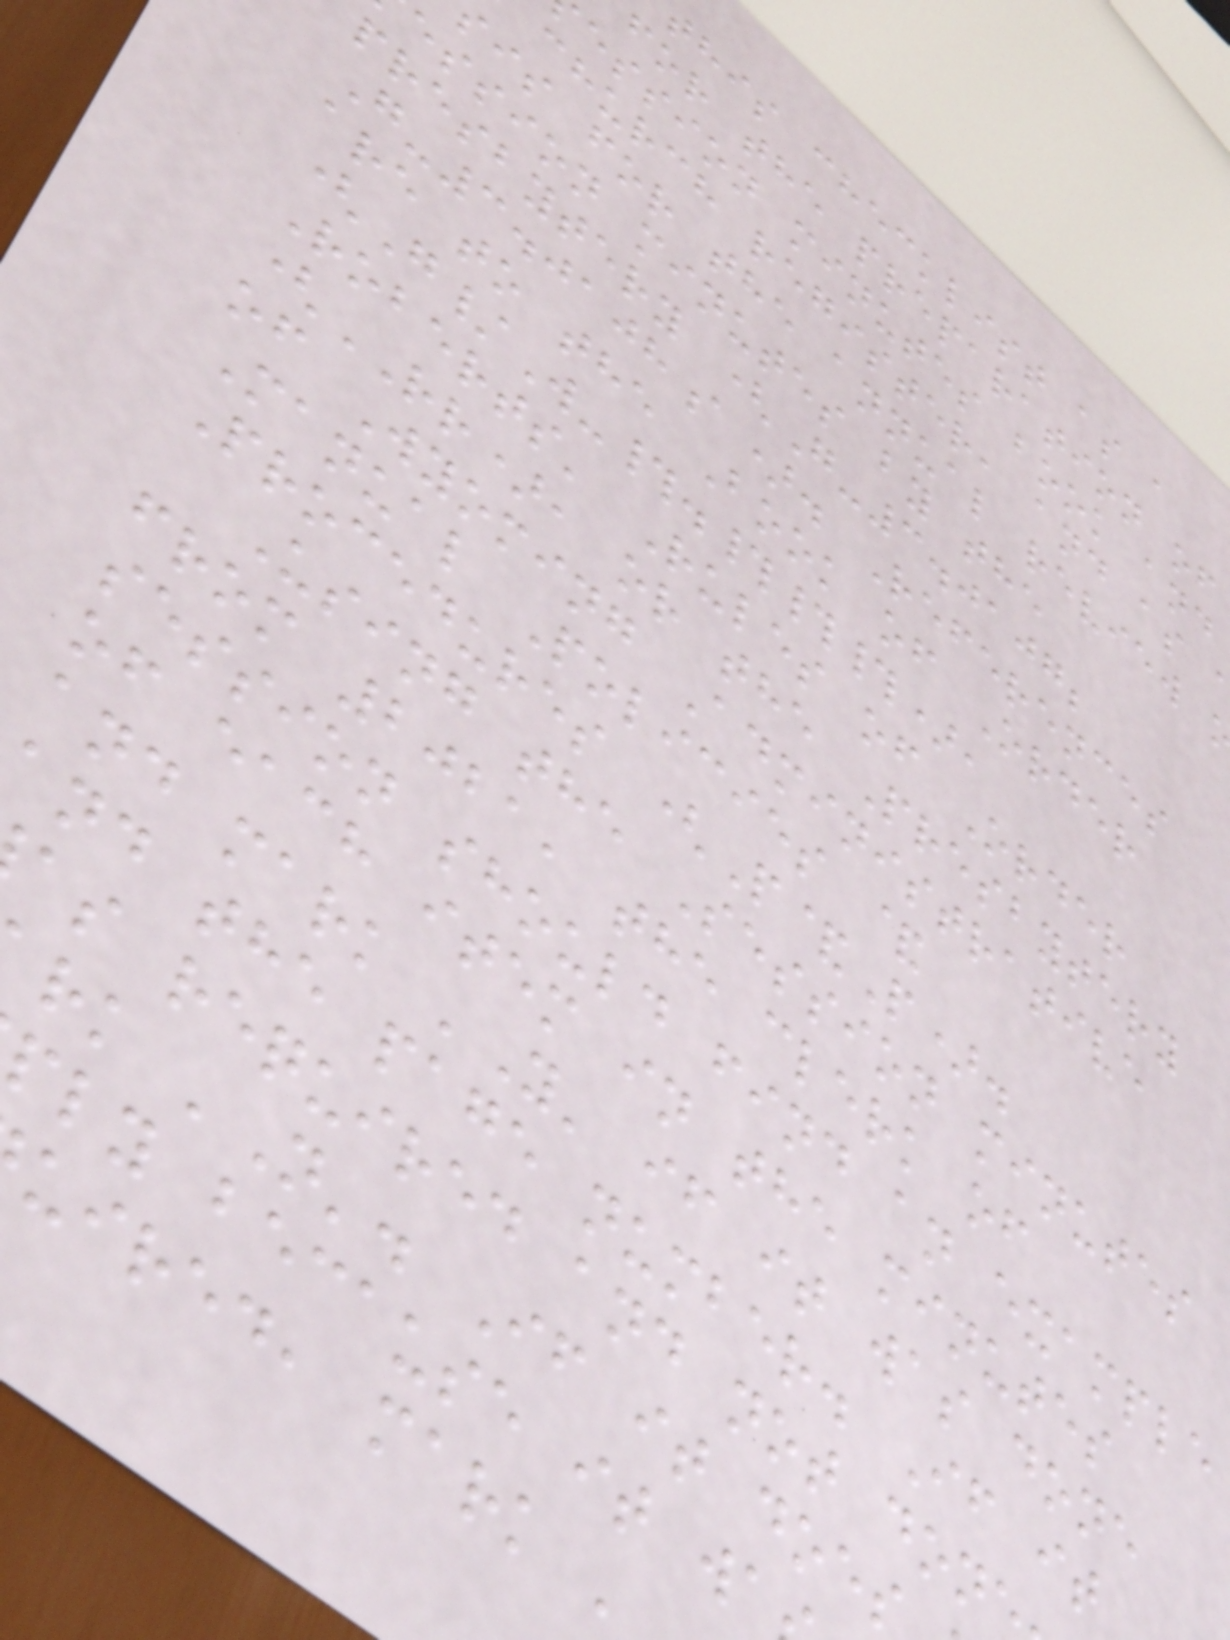this checklist as a
for the preparation of
ession minutes book and
church register, and as
sis for the annual review
ession minutes by the
presbytery (G-3.0107;
G-3.0108a). References
are to the Book of Order
(G/W-#.###),
Roberts' Rules of Order
(RR), or the Presbytery
of Wyoming Administrative
Manual Policies &
Procedures (P&P).
Using the Session minutes
from 2021, the clerk of
session should find an example
of each item in the minutes
and mark 'Y' if it was done
and the page number. If it
as required and not don
rk 'N'. If it does
ply because it wa
uired, mark '
